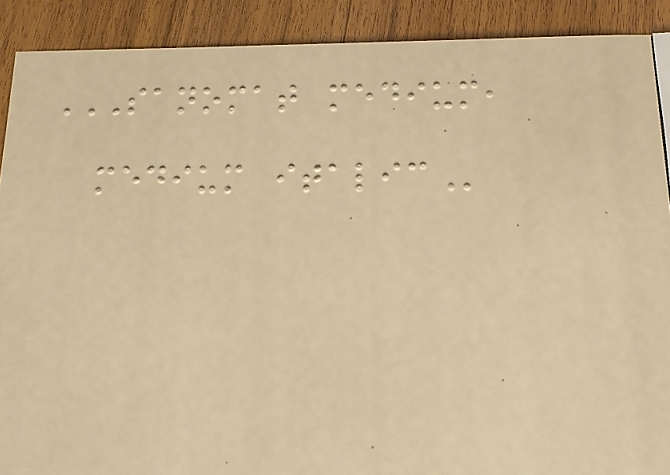SANOMAT MEDIUM,
MEDIUM ITALIC
